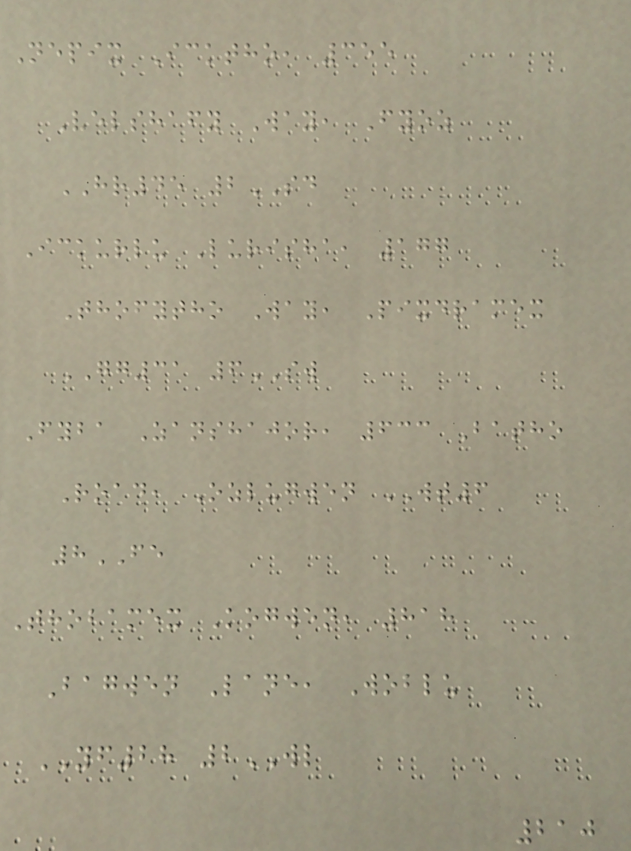Nepix Icktho, 355
Velshafy Way, Fyoz
HR45 2SD
Ickurlu Lurisha, 177
Thofytho Way, Pixdramex
GG31 6SW
Fyba Zanshajor, 633 Batho
Road, Ozlugwen WT6
8FE
Thobamex Kogwen, 818
Bagwen Lane, Woblu
YF28 2WL
210
